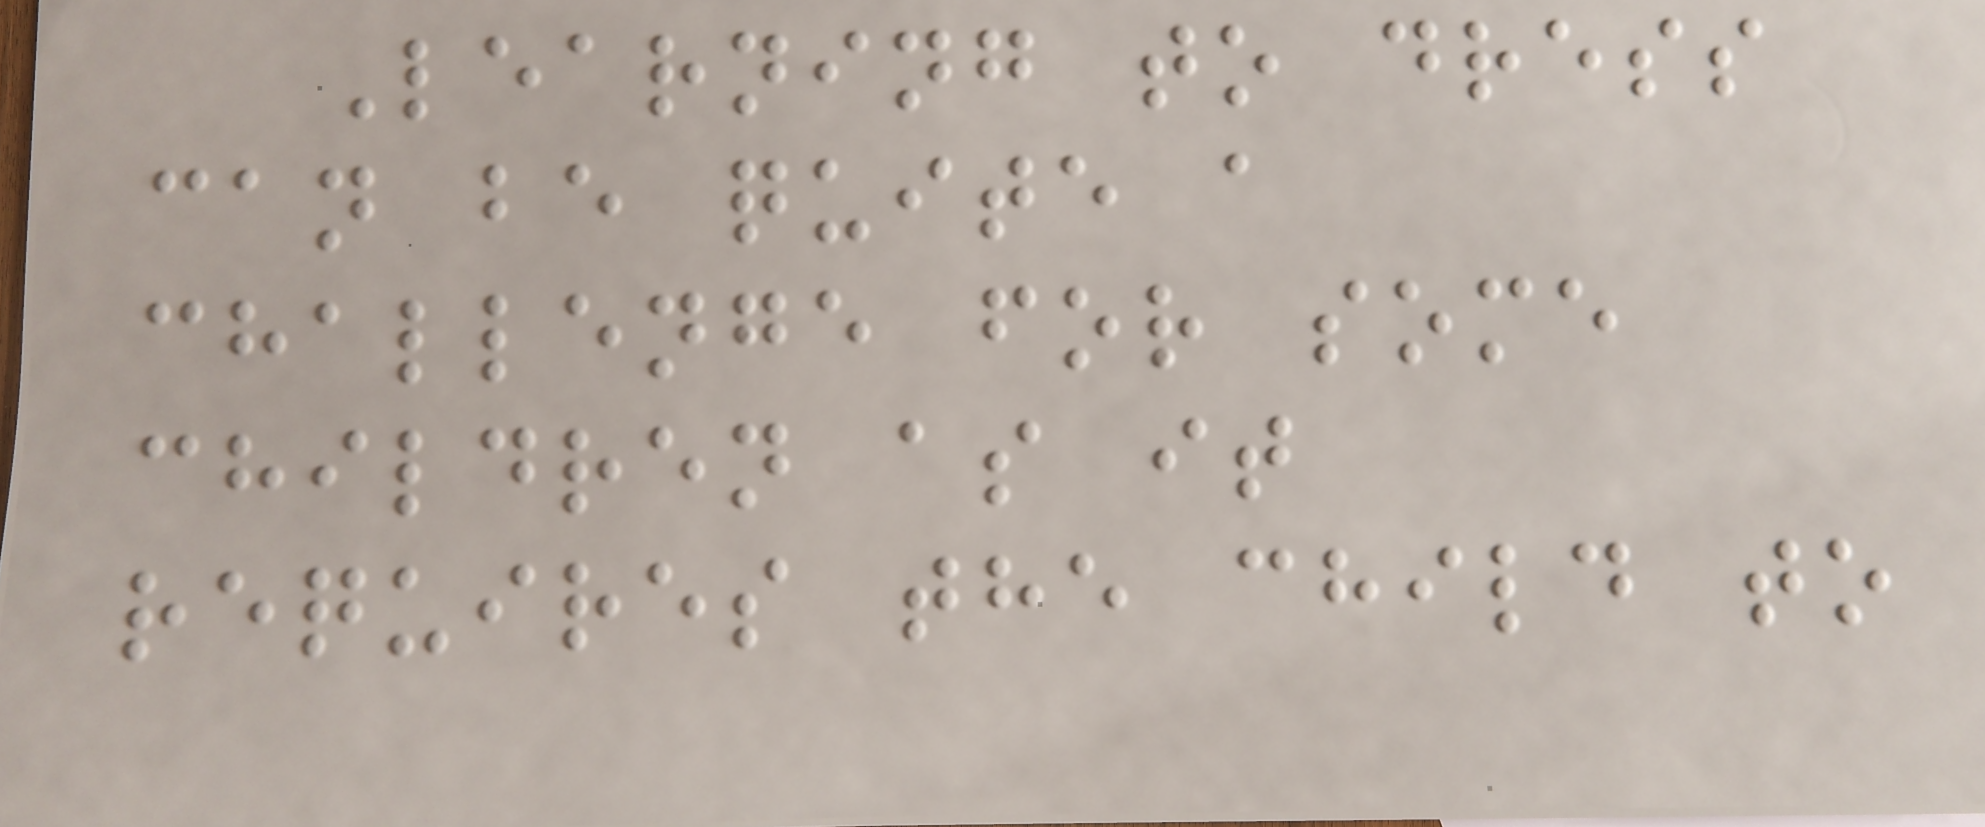Learning to dress
can be quite a
challenge for some
children as it
requires the child to
